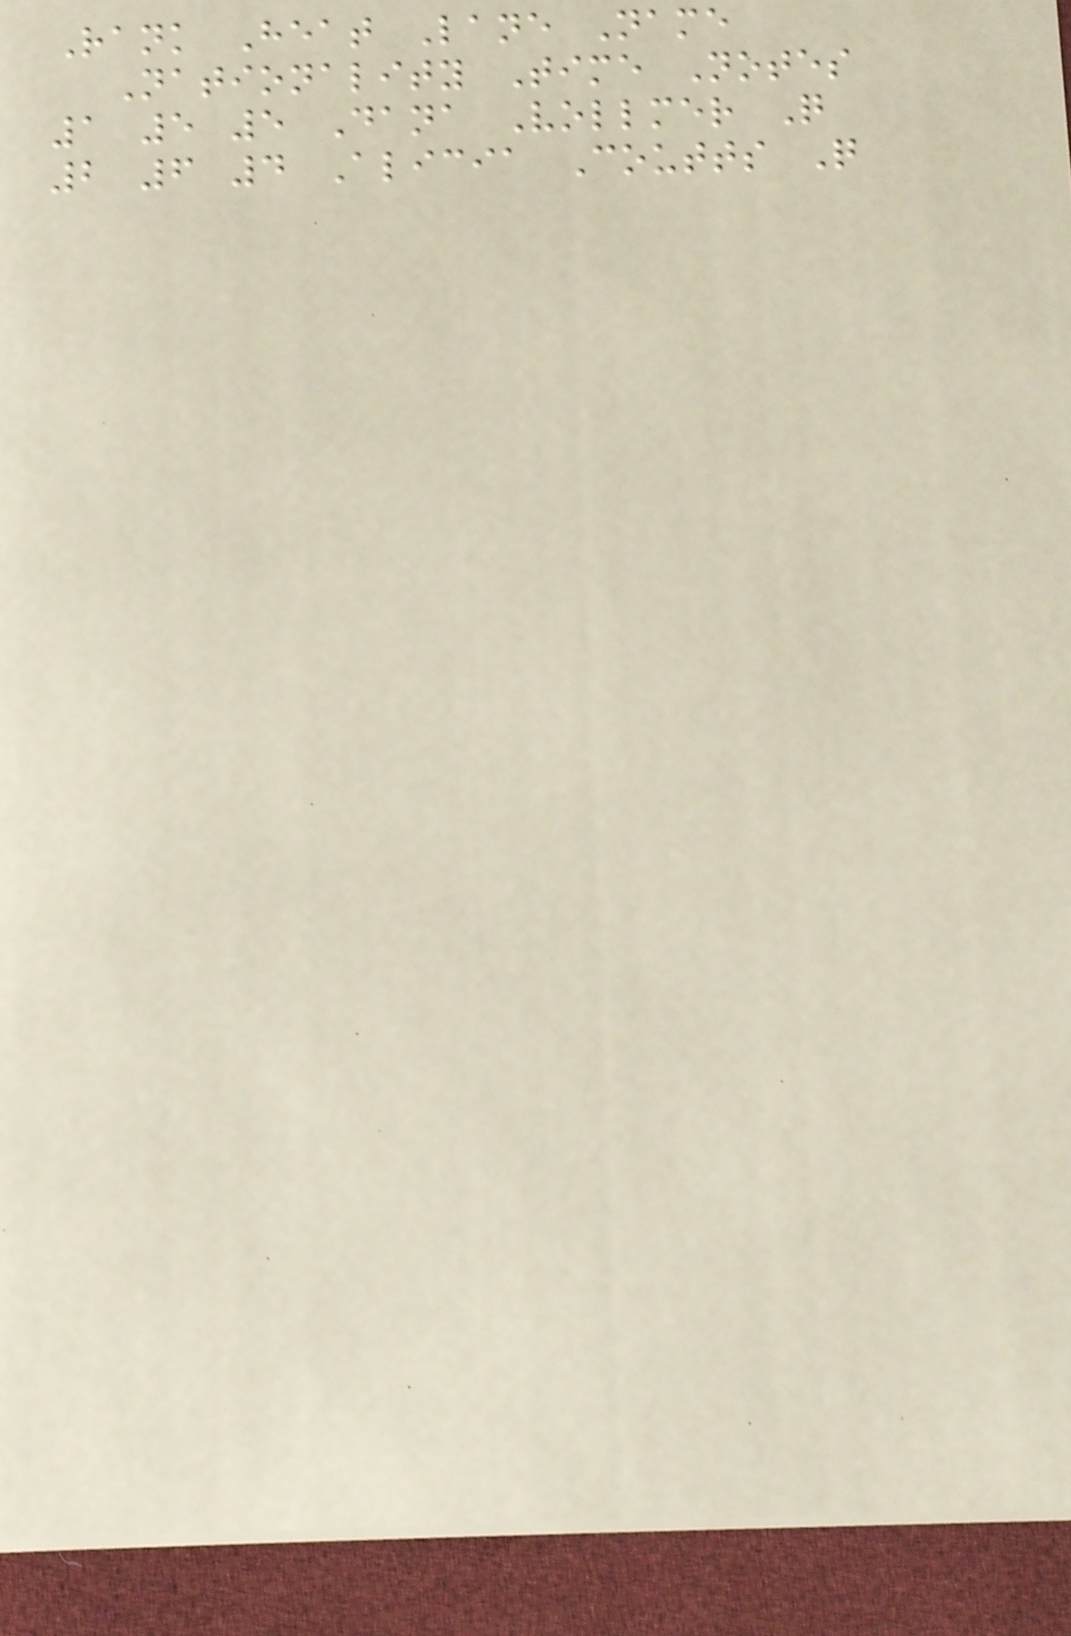Rank Heat Lane Name
Nationality Time Notes
1 5 5 Dana Vollmer Q
2 6 4 Alicia Coutts Q
